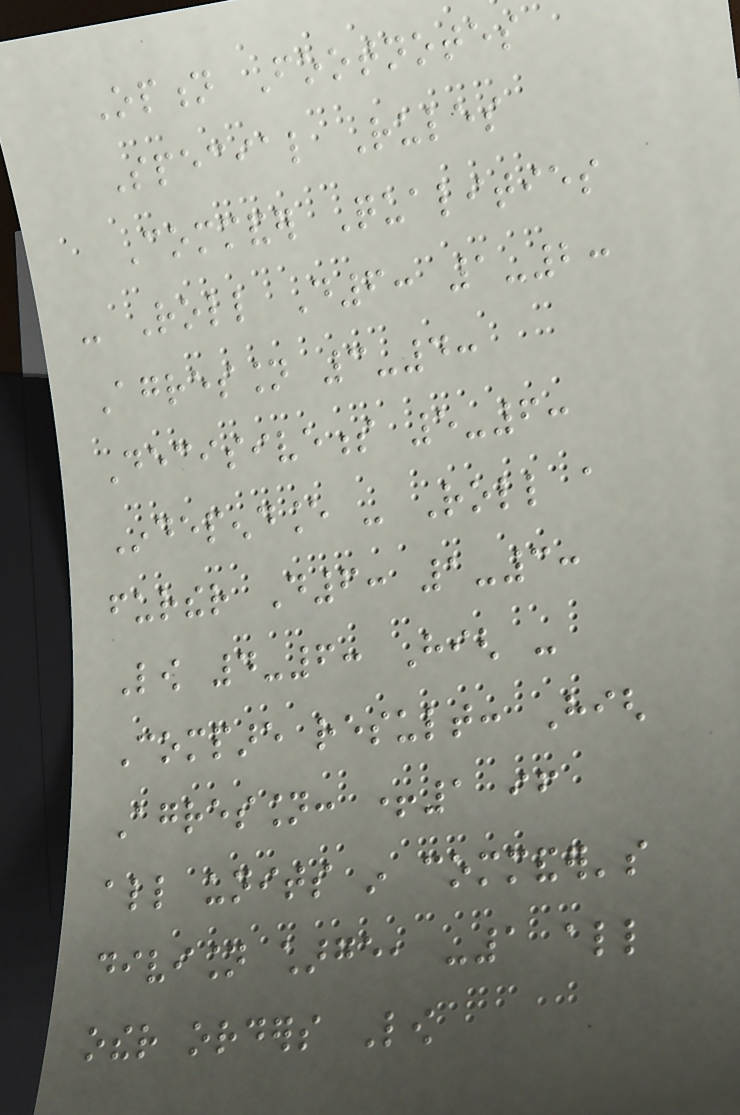Option Footnotes
Special Rules
Commander Qualities
- Roll D6: 1-2:
Agression 3-4:
Decisiveness 5-6:
Independance - Roll a
further D6: 1-3:
Low 4-6: High -
Compare result: High
Agression: +1 if
all units in commander's
division charge, -1 all
other orders Low
